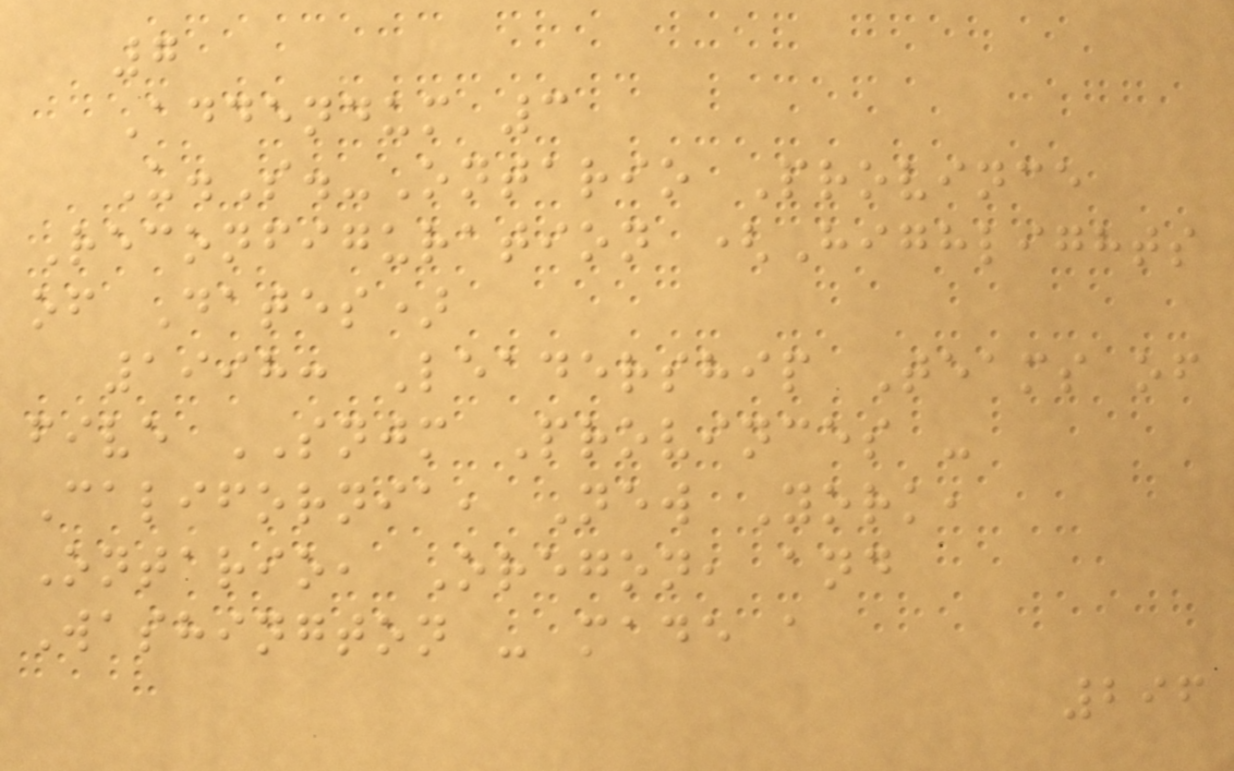7
Addendum 3
U.S.-Ontario Province
Reconfiguration (Highlights
of Dates)
1998: Leadership Teams of
five SNJM Provinces -
California, New York,
Ontario, Oregon, and
Washington - made a
296
